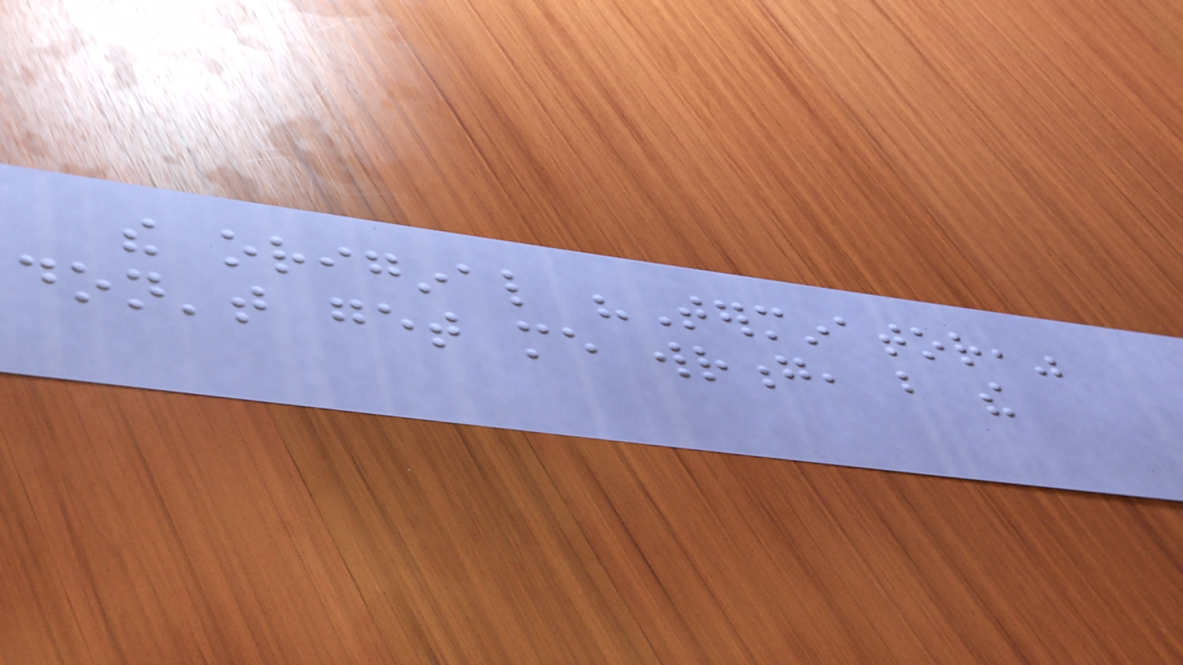the original "Terminator,"
don't get me wrong, but the
